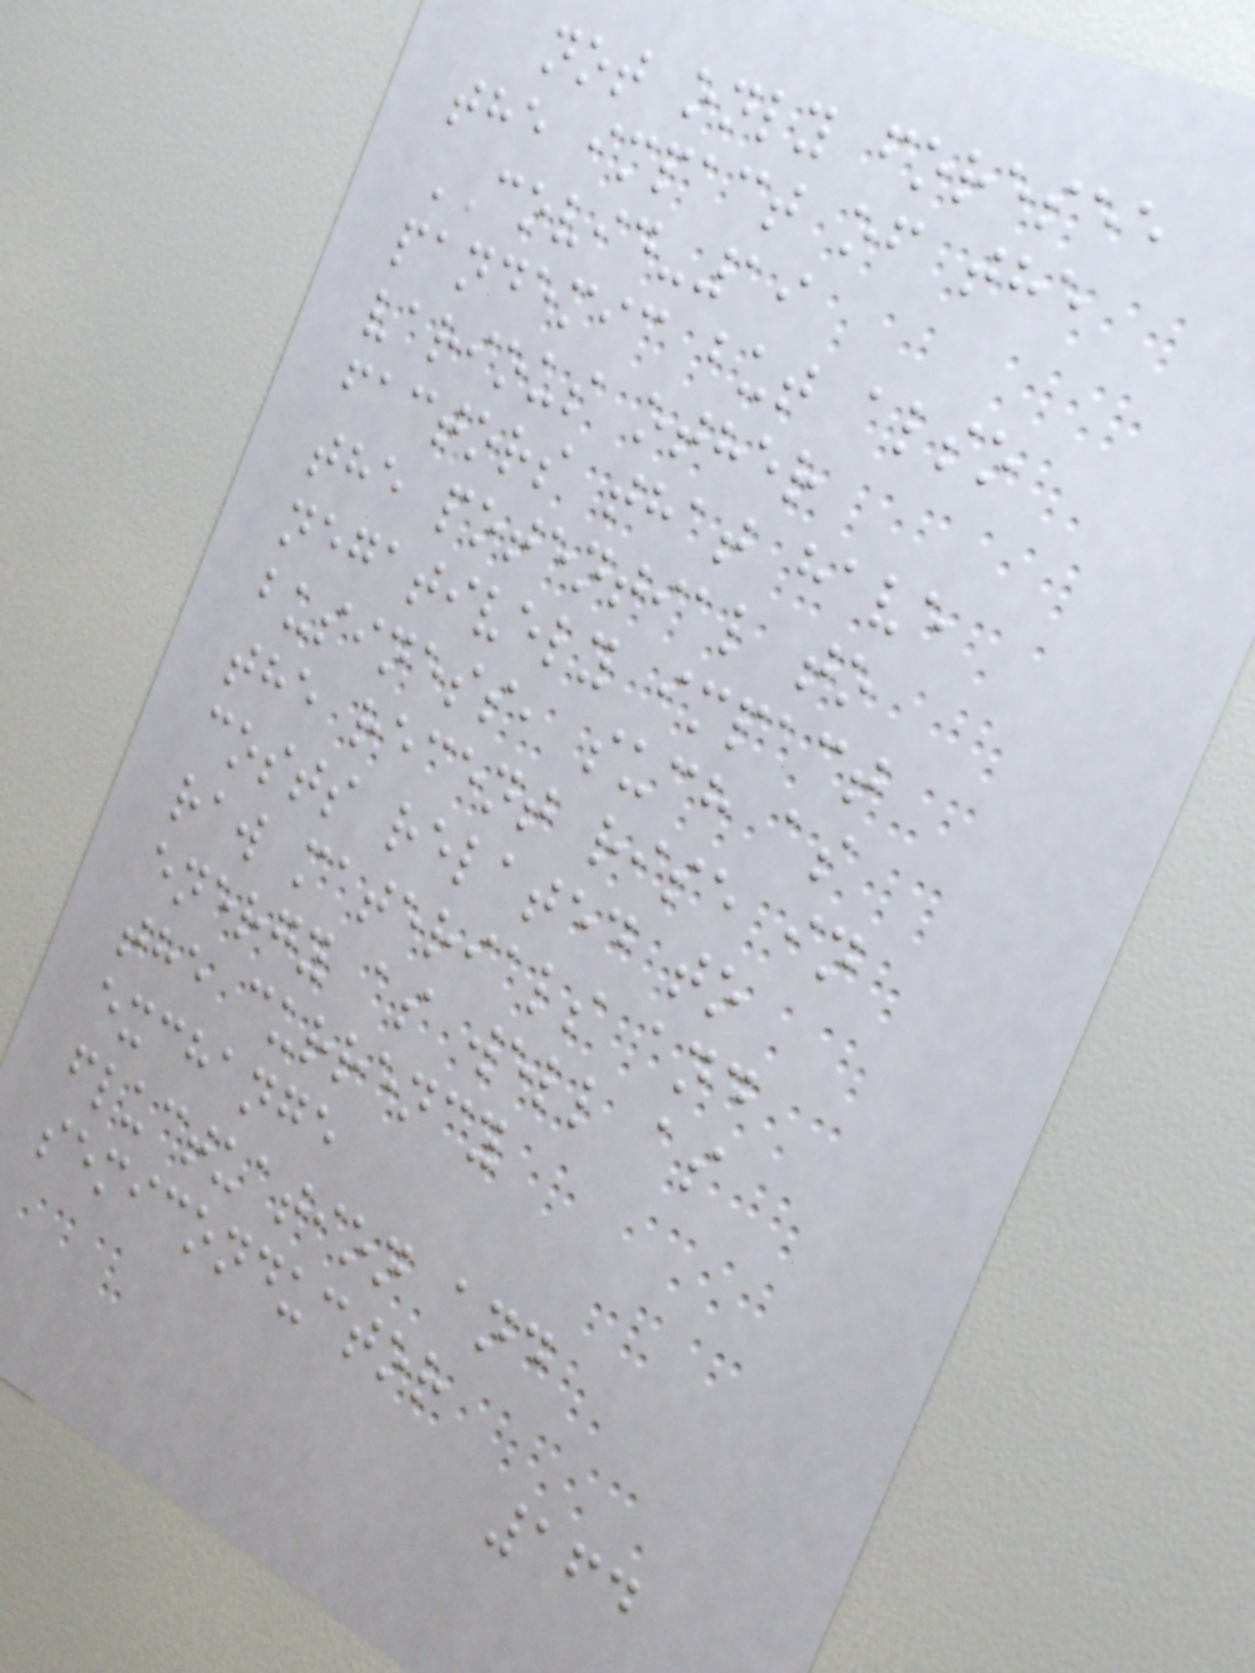not only foresee
the impact of the
COVID-19
pandemic but also
various other
factors that have
the potential to
negatively impact
business, such as
the recent rise in
costs related to
raw materials and
energy as well as
the currency
exchange
fluctuation and
semiconductor
164
